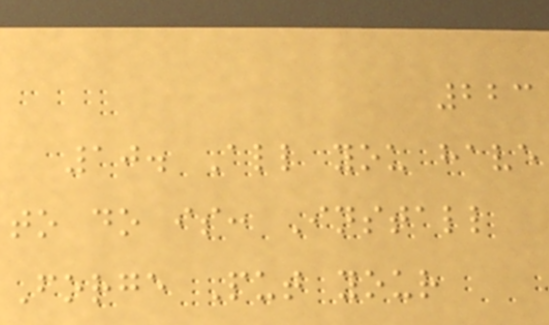223
10. All you have
to do is: Install
Forge Put your
